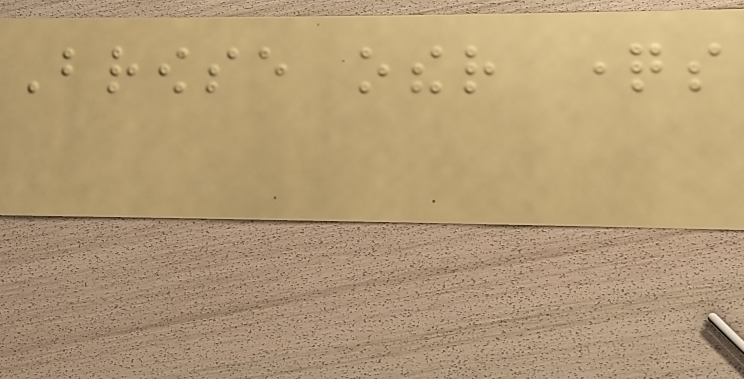Browse other questions
